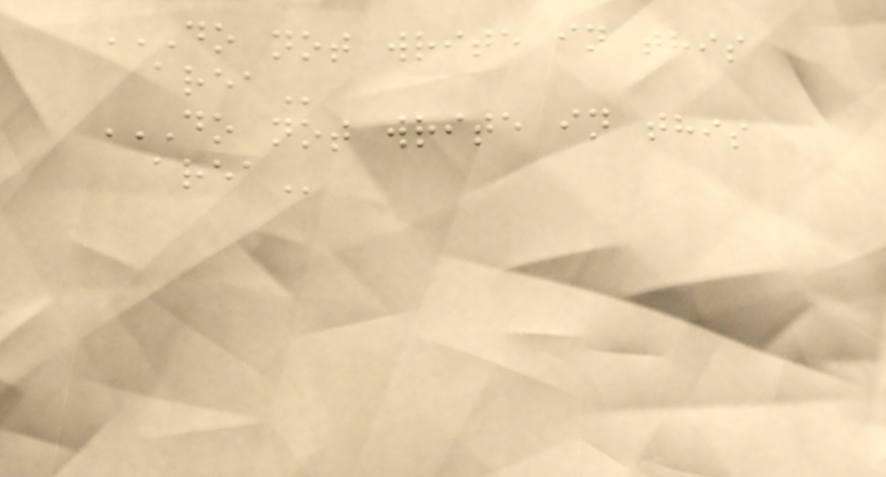DO NOT WRITE IN THIS
AREA
DO NOT WRITE IN THIS
AREA
